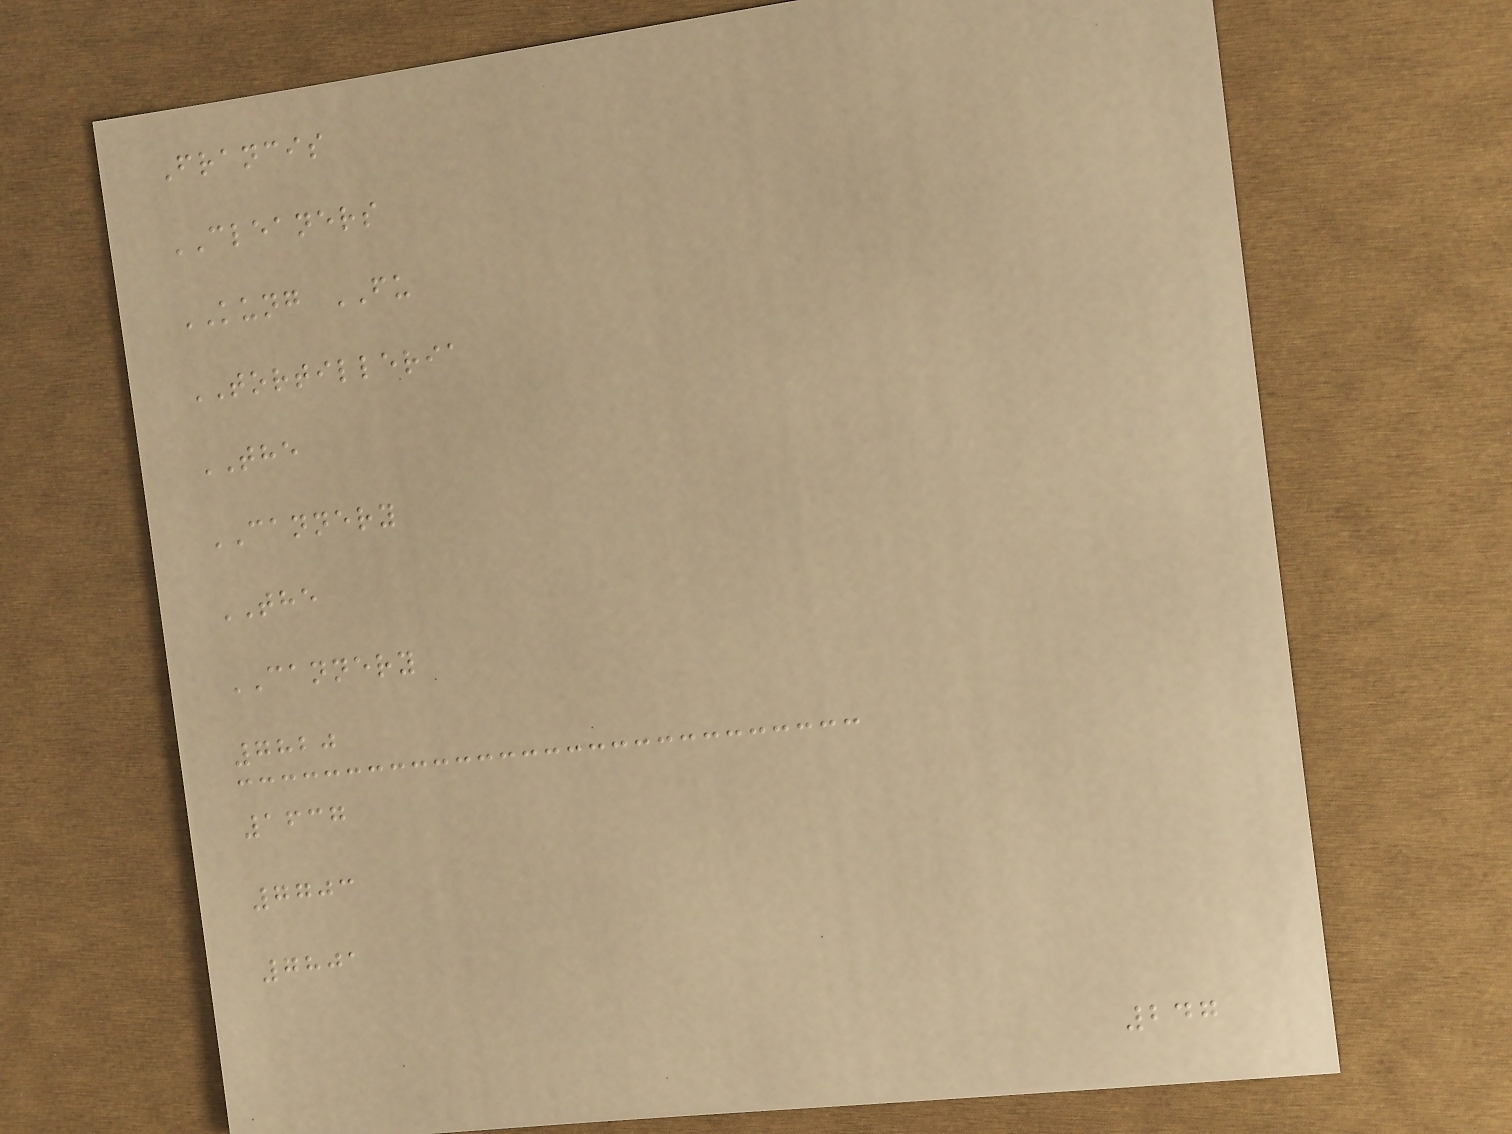Francis
CLEANERS
KUNG FU
TORTILLERIA
THE
CANNERY
THE
CANNERY
7820
1637
7703
7801
247
